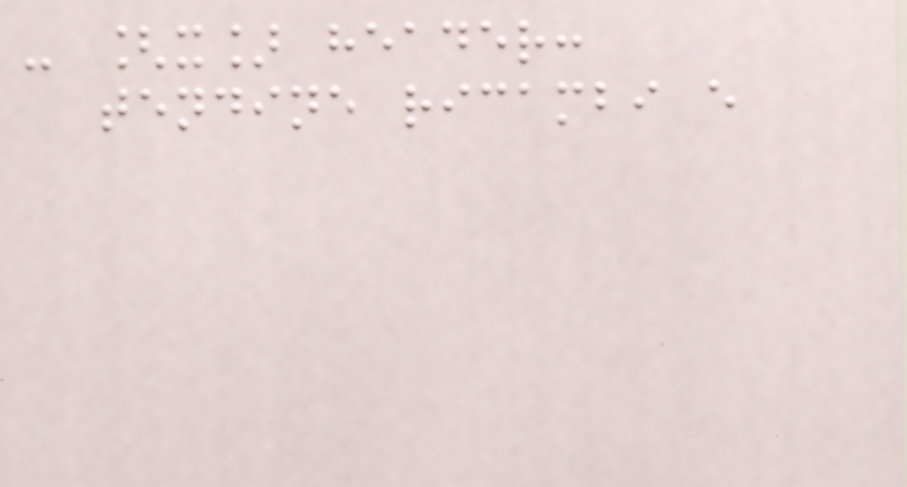- [x] header:
tendine ricambi e
